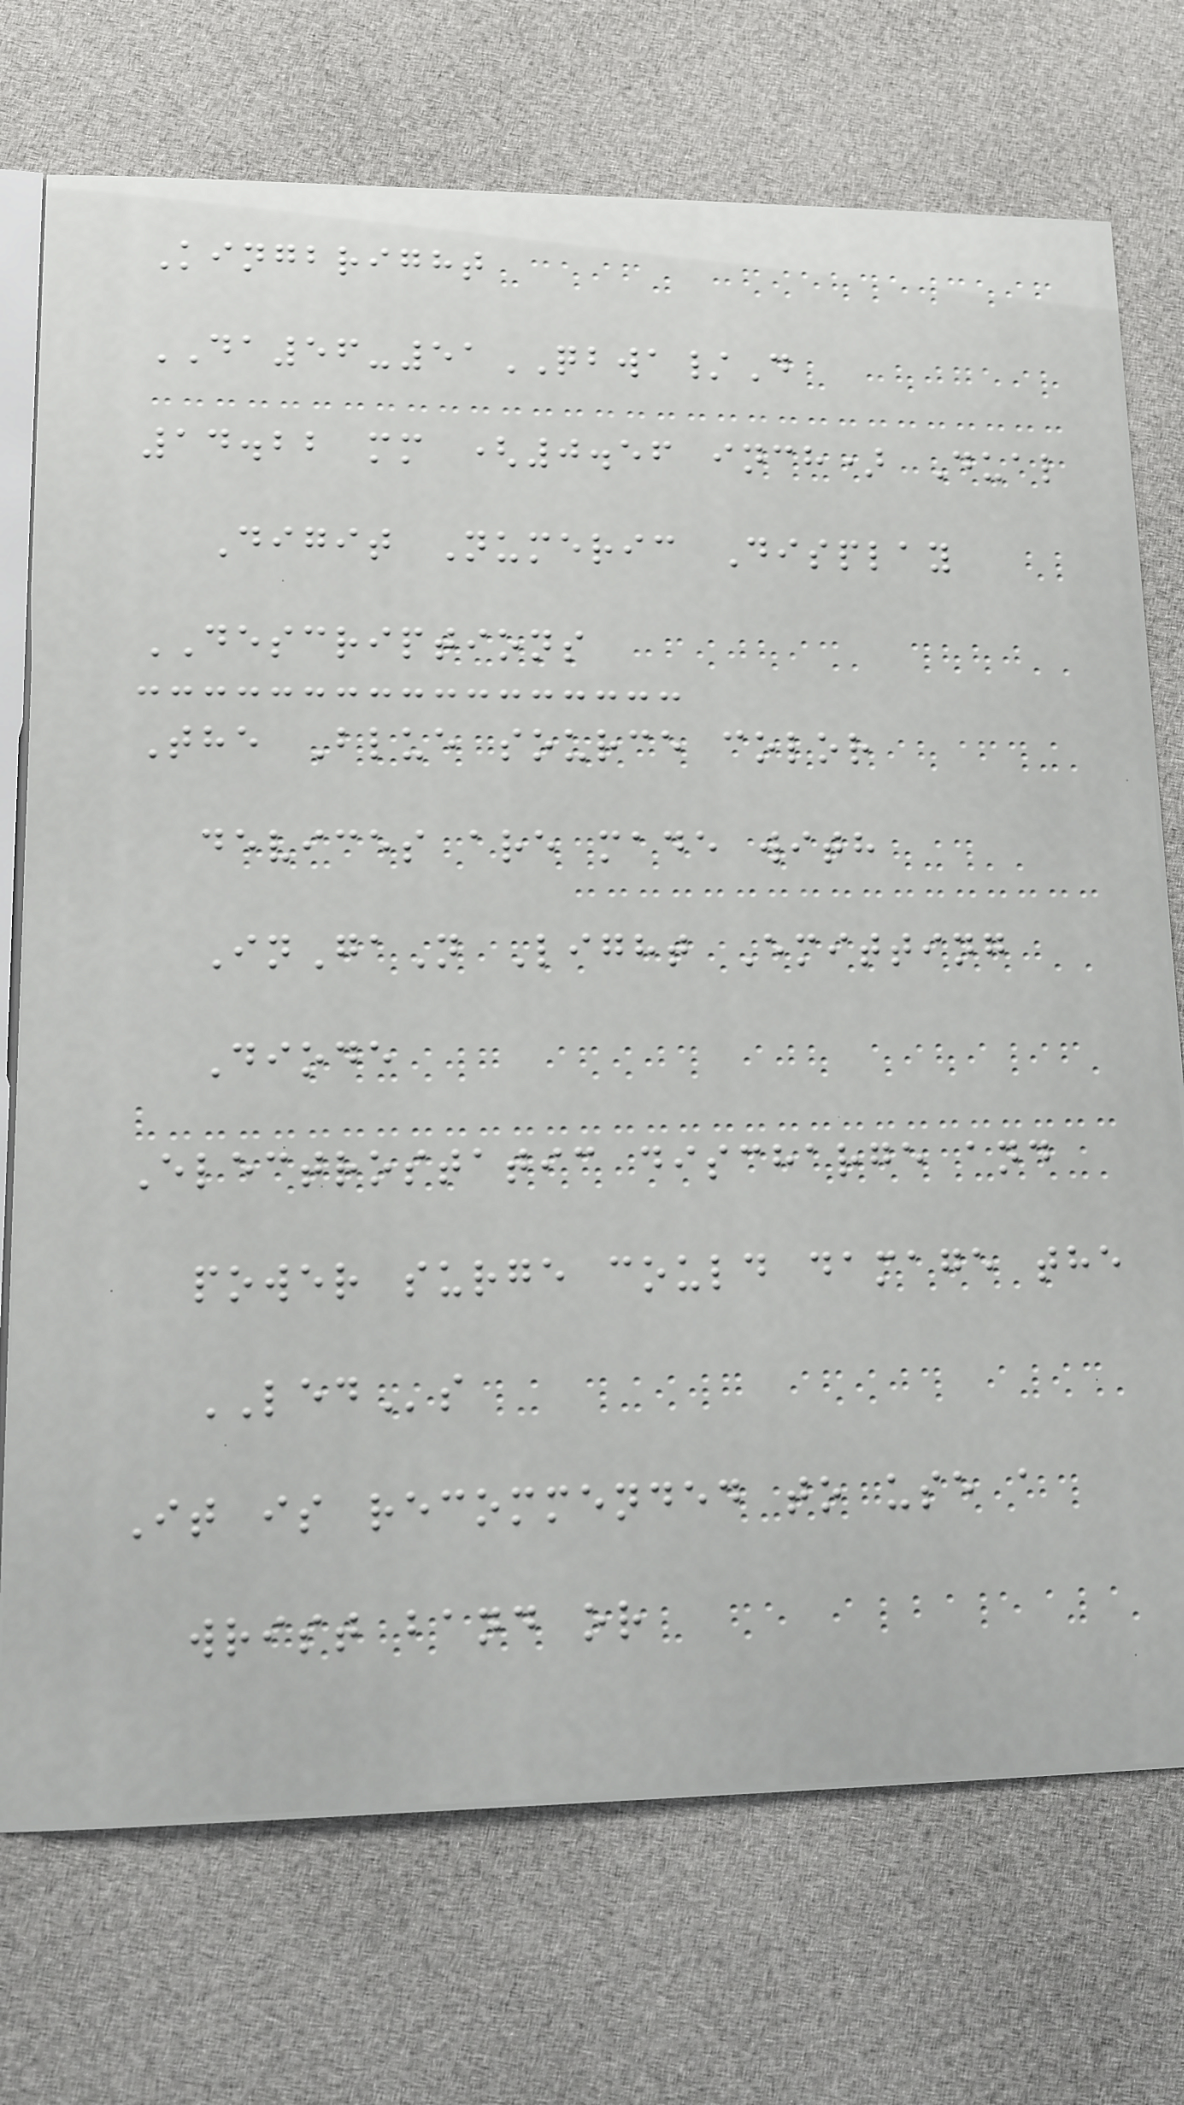Kingbright
DA56-51QBWA/D
14.22 mm (0.56 inch) Dual
Digit Numeric Display
DESCRIPTIONS
The Blue source color
devices are made with
InGaN Light Emitting
Diode
Electrostatic discharge and
power surge could damage the
LEDs
It is recommended to use a
wrist band or
